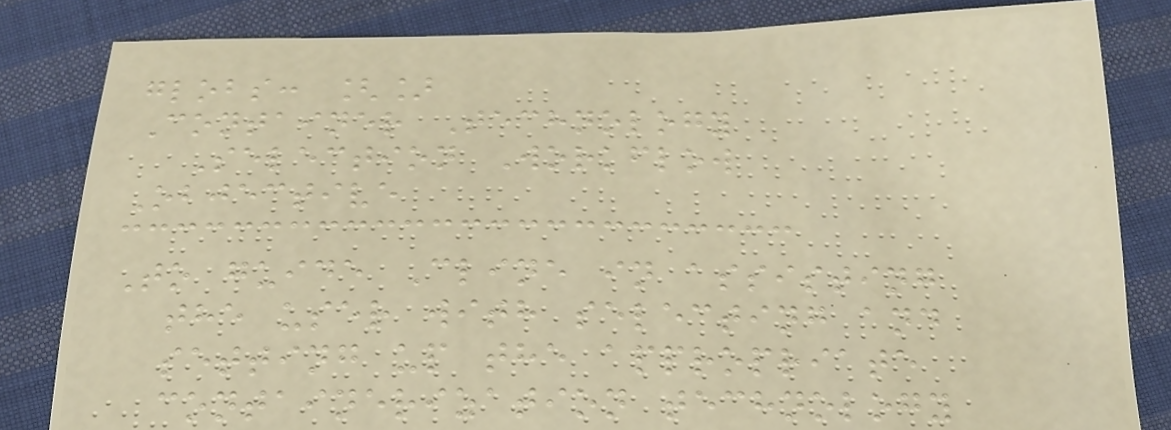globs: []
Container Technology
Selection Workflow
Objective
To guide Cline in assisting
the user with selecting and
setting up the appropriate
containerization technology
